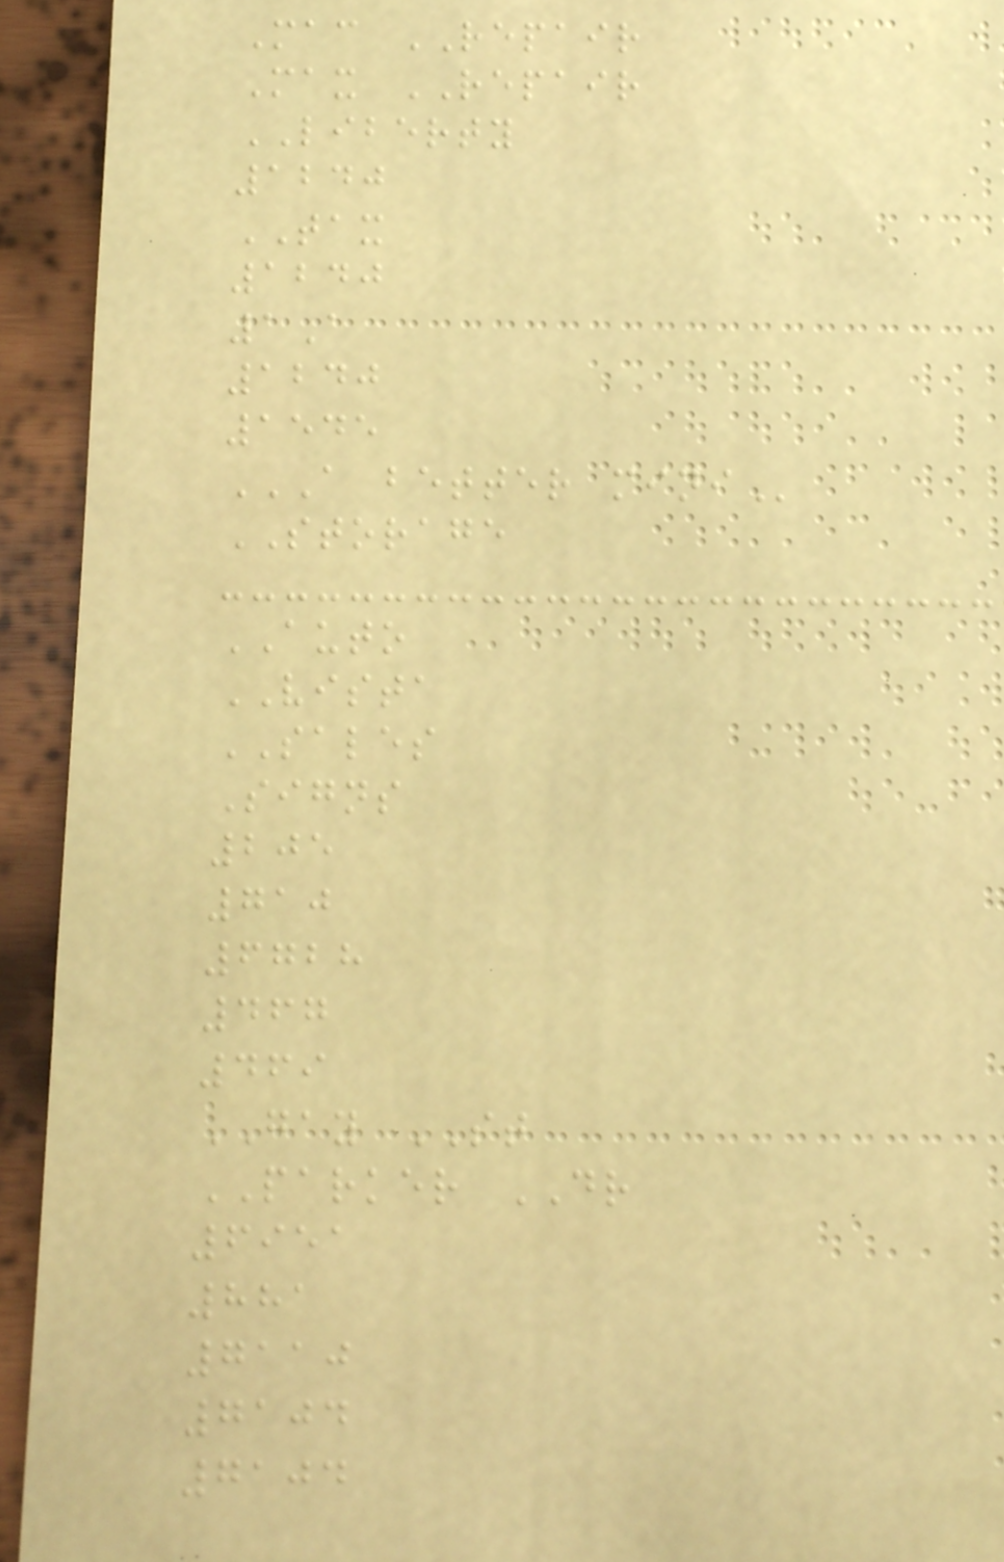Mac REPAIR
Max REPAIR
LIBERTY
1240
TAX
1240
1A
1240
1545
A BETTER MINI
STORAGE
AUTO
VISTA
SALES
Signs
205
710
6728
467
469
GAY ST
PARKER DR
6951
881
7110
7104
7104
